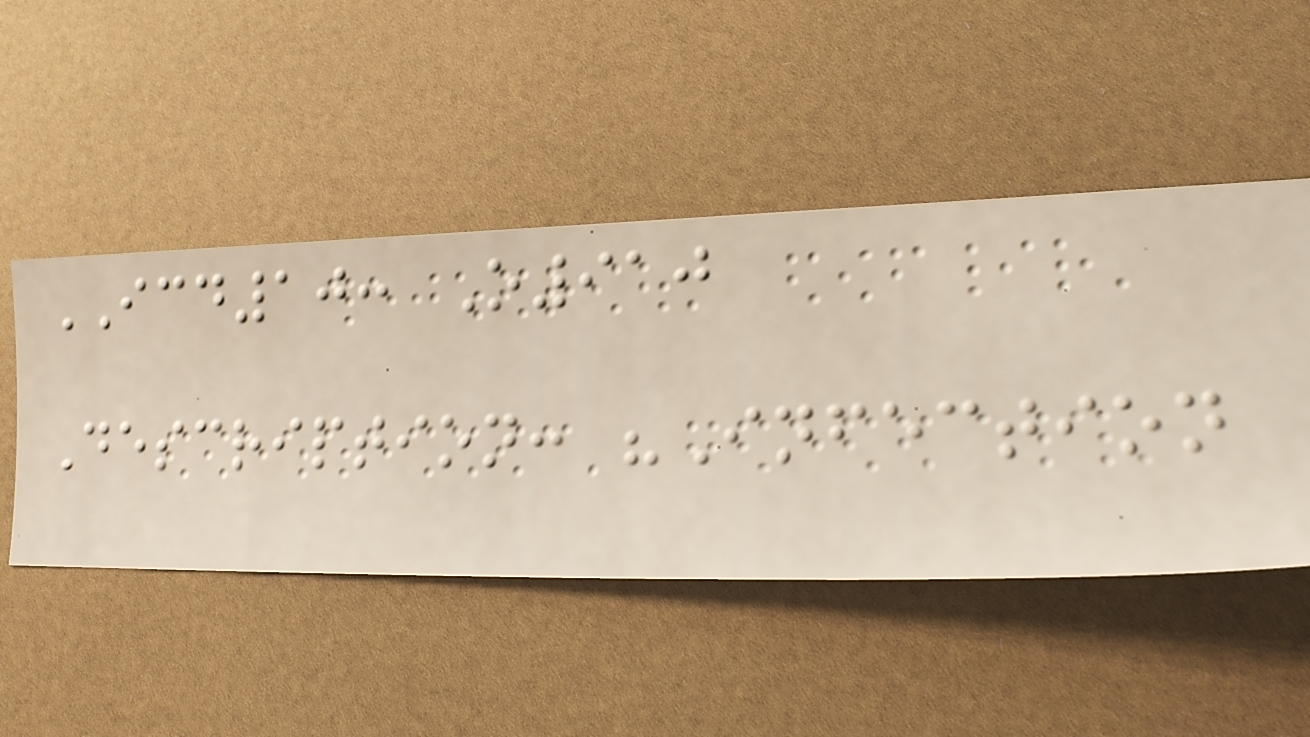ICD10: O910
Description: "Infection
